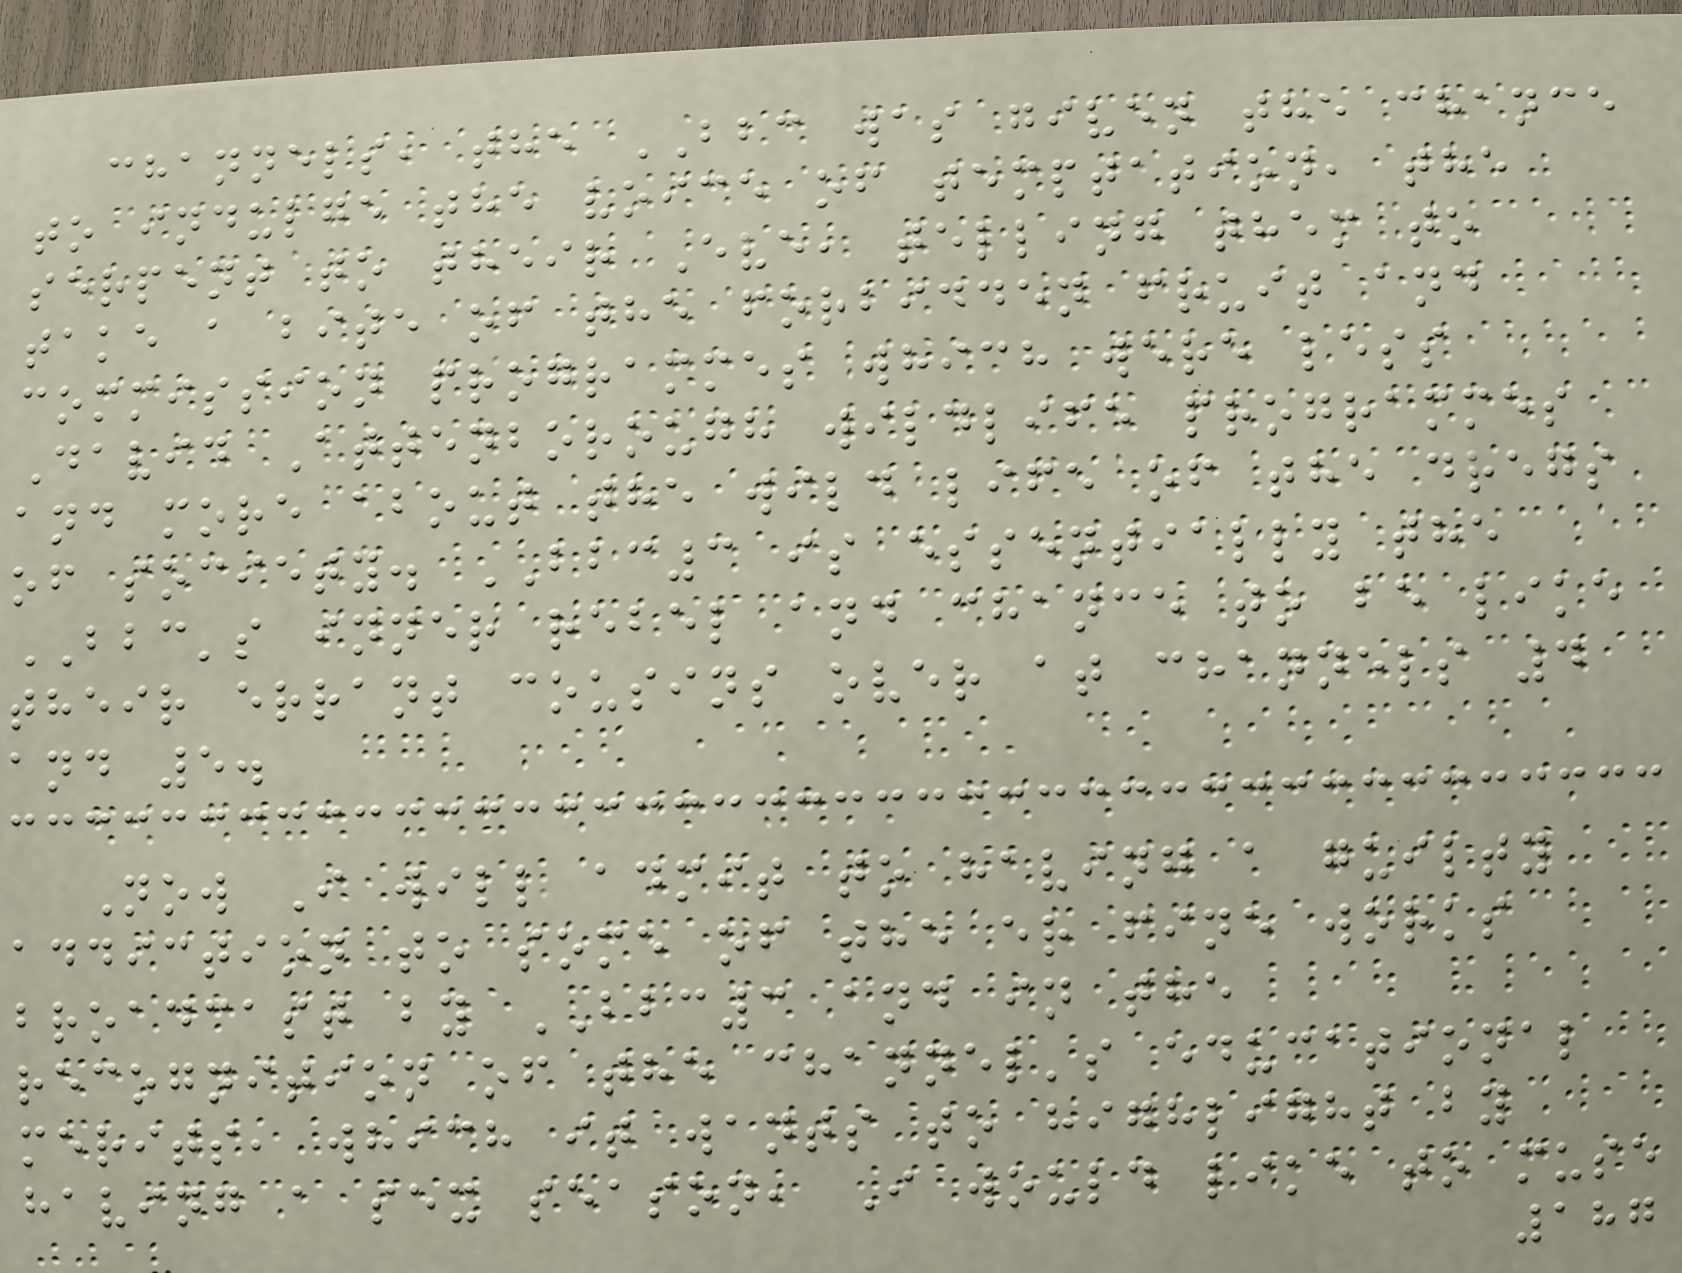channels, the BBC was given the chance
to indulge the voice of temptation, the
serpent to their Eve, telling them to
take a bite of the forbidden fruit and
commission programmes which were less
David Attenborough wildlife programmes
and more about the wild life of the dregs
of society. BBC3 is essentially the
BBC's inner rebel and chance to be like
their errant cousins over at channels 4
and 5.
Now I will admit to having a guilty
addiction to some of the er fine works
broadcast by BBC3 and in the
recognition of the channel's educational
merits, which it wants to highlight by
having a sex season, I would like to muse
187
